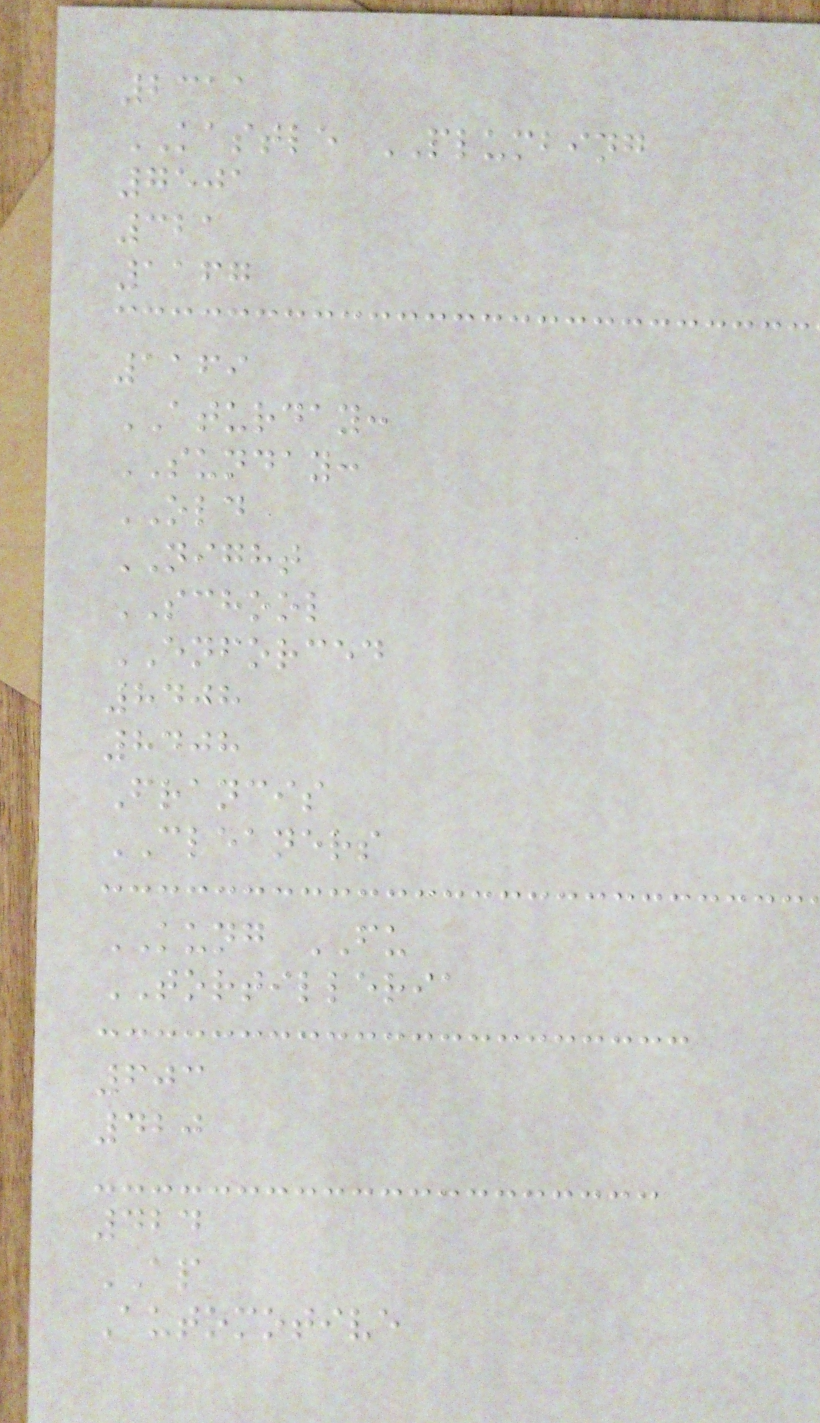2311
KASTLE PLUMBING
7501
321
1167
1169
ATURDAY:
SUNDAY:
OLD
NIGHT
SCHOOL
ENFORCED
8408
8408
Francis
CLEANERS
KUNG FU
TORTILLERIA
603
420
424
AP
Automotive
